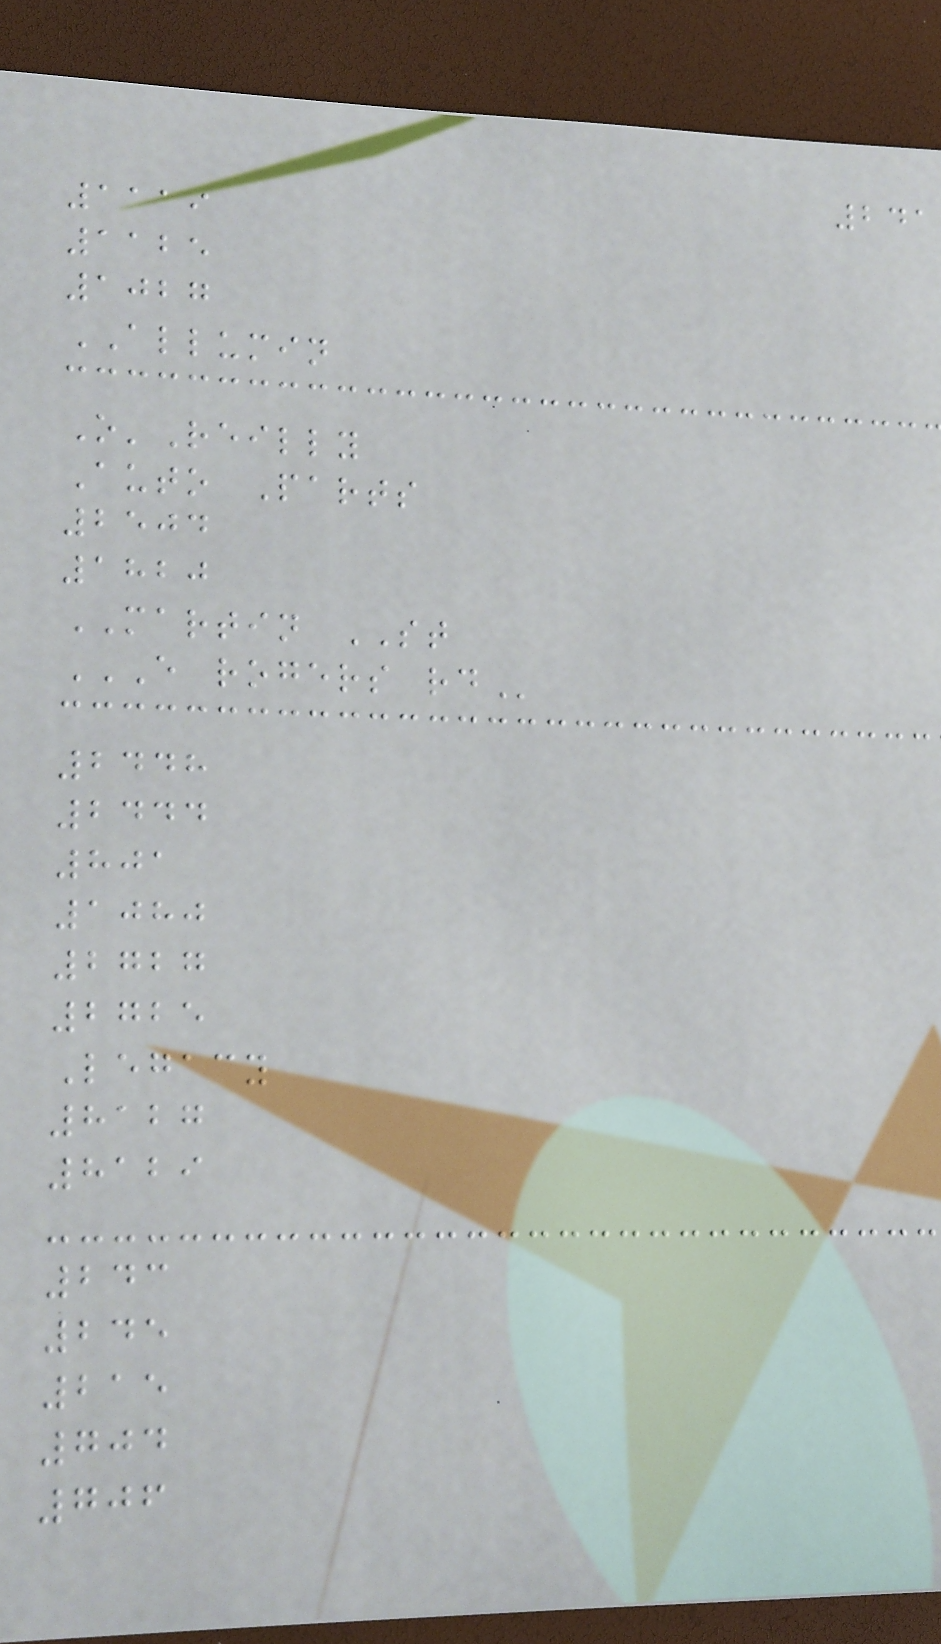241
1119
1125
1027
ALLUMIN
O'Reilly
Auto Parts
2504
1820
MARTIN ST
E ROGERS RD
2448
2444
801
1080
2727
2725
Legacy
8127
8129
243
245
215
704
706
